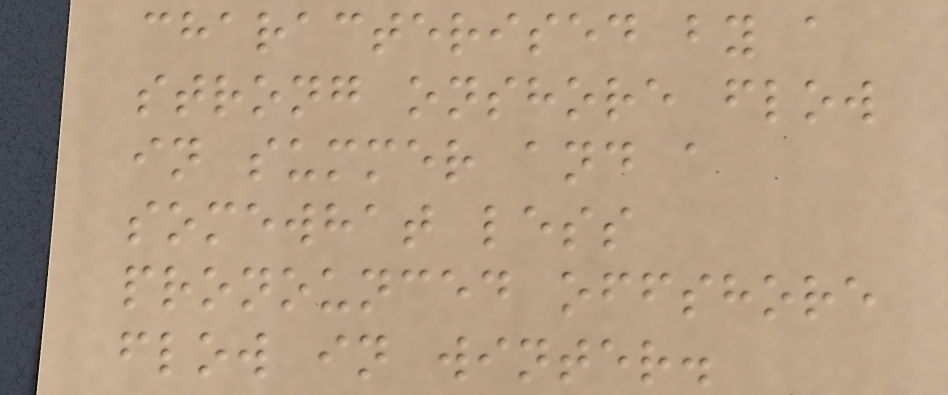characterised by a
strong onshore flow
in summer and a
somewhat less
pronounced offshore
flow in winter.
